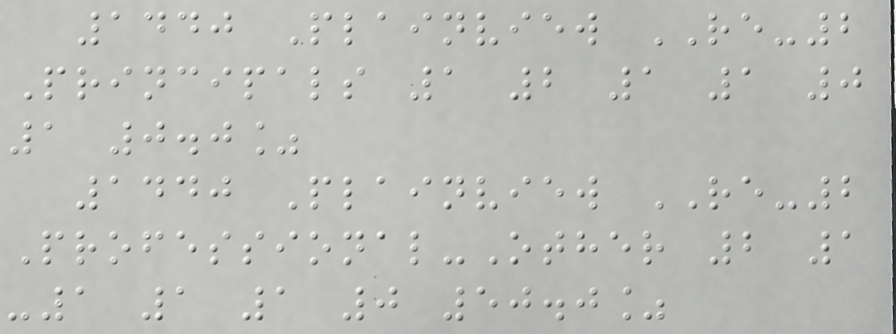1440 Plainview RE-2
Principals 1 2 1 1 0
1 0.0%
1440 Plainview RE-2
Professional-Other 2 1
-1 1 1 0 50.0%
